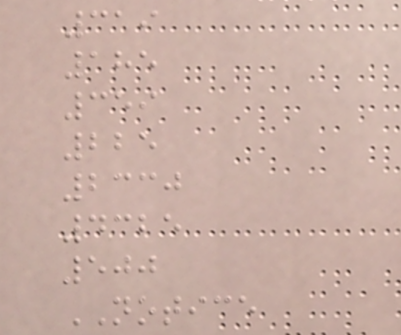319
185
359
225
2330
4325
500
NOTICE
